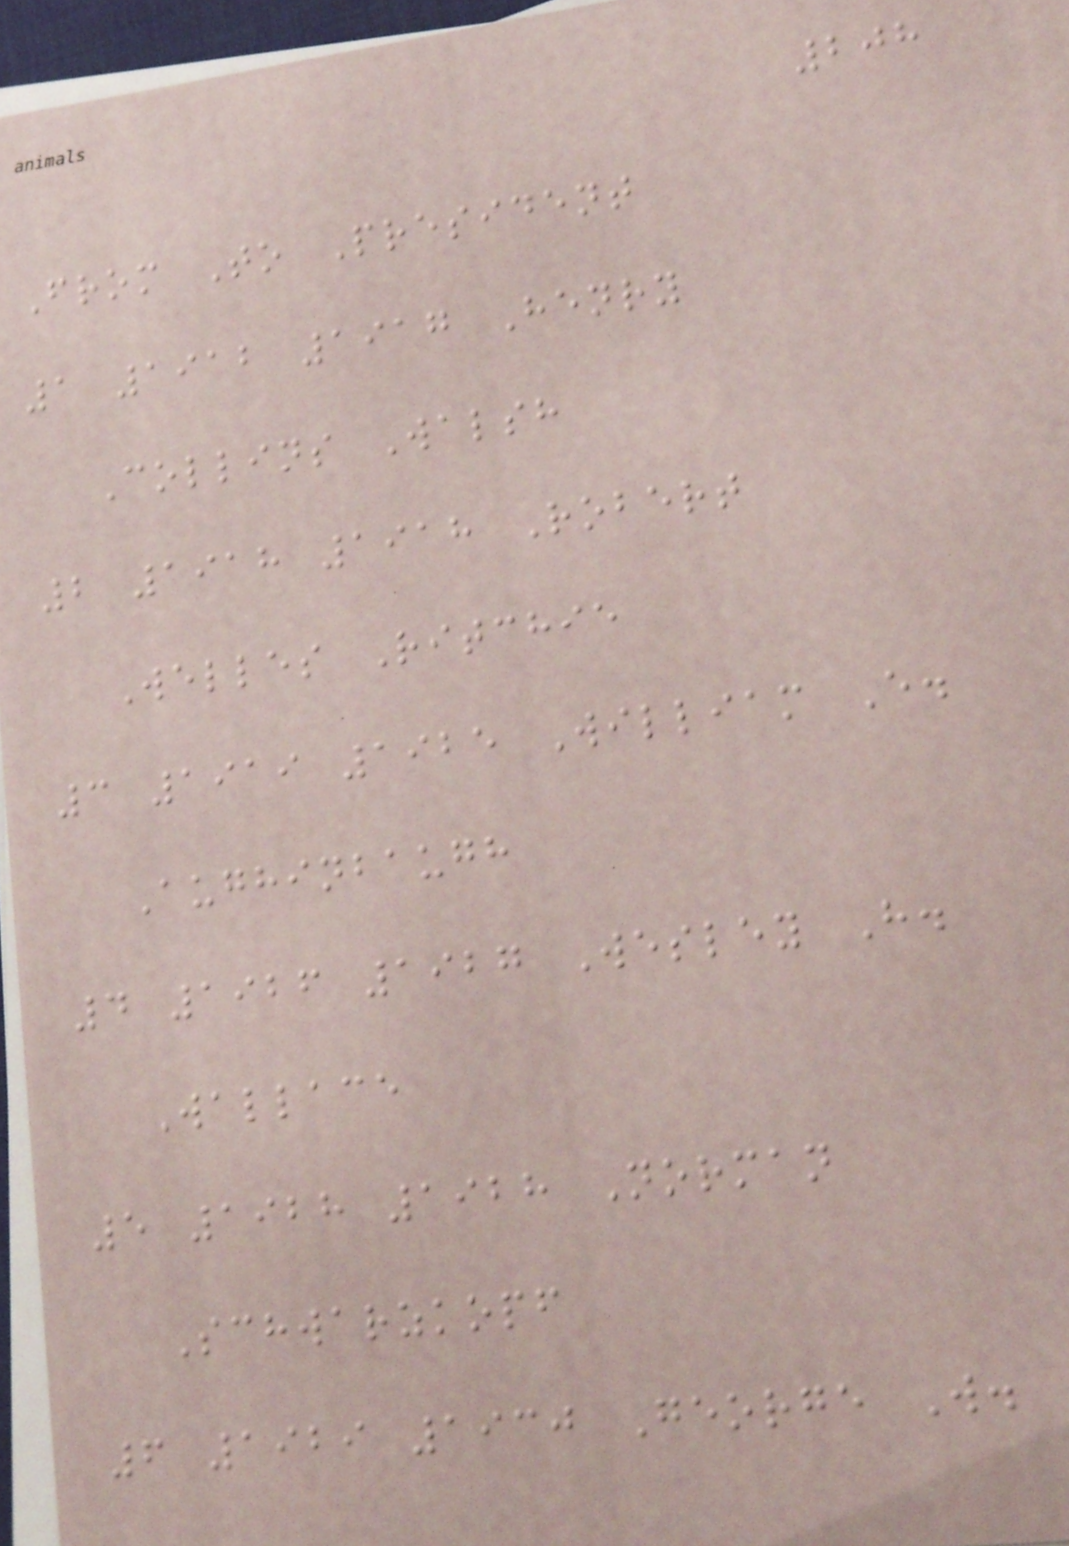208
From To President
1 1912 1917 Henry
Collins Walsh
2 1918 1918 Robert
Welles Ritchie
3 1919 1925 William E.
Aughinbaugh
4 1926 1927 Wesley H.
Wallace
5 1928 1928 Norman
Schwarzkopf
6 1929 1930 George W.
